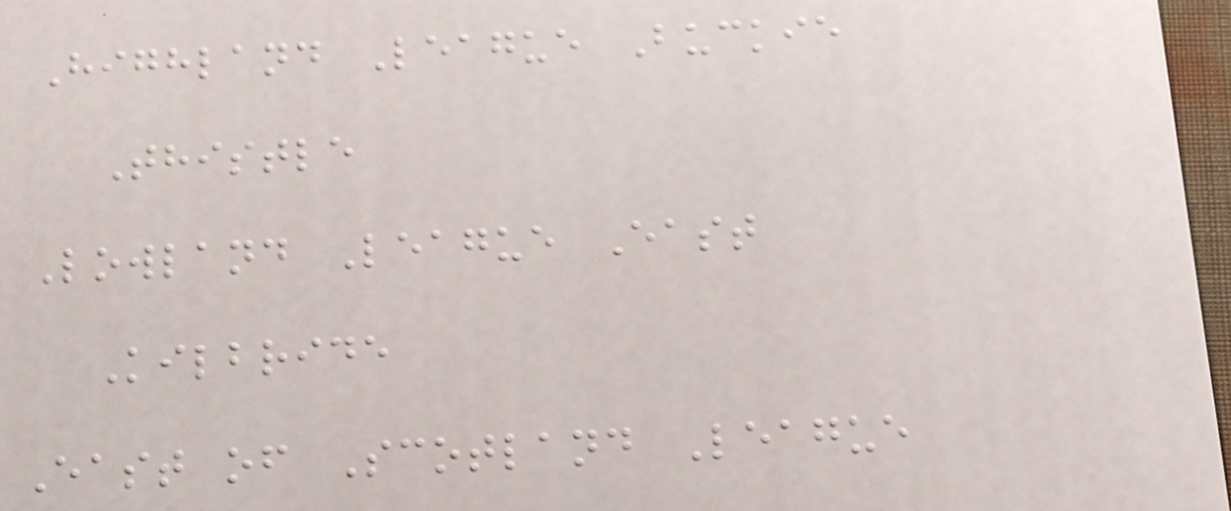Highland League Buckie
Thistle
Lowland League East
Kilbride
East of Scotland League
